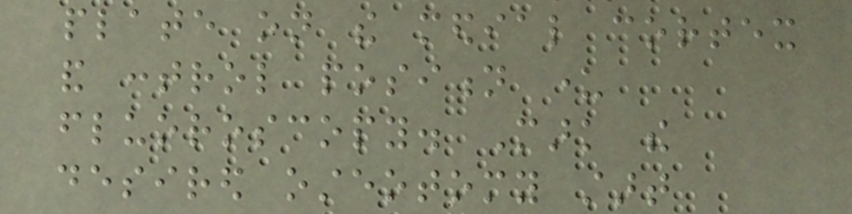plate on the medial cortex
and control position under
fluoroscopy. Mark the
desired osteotomy start
